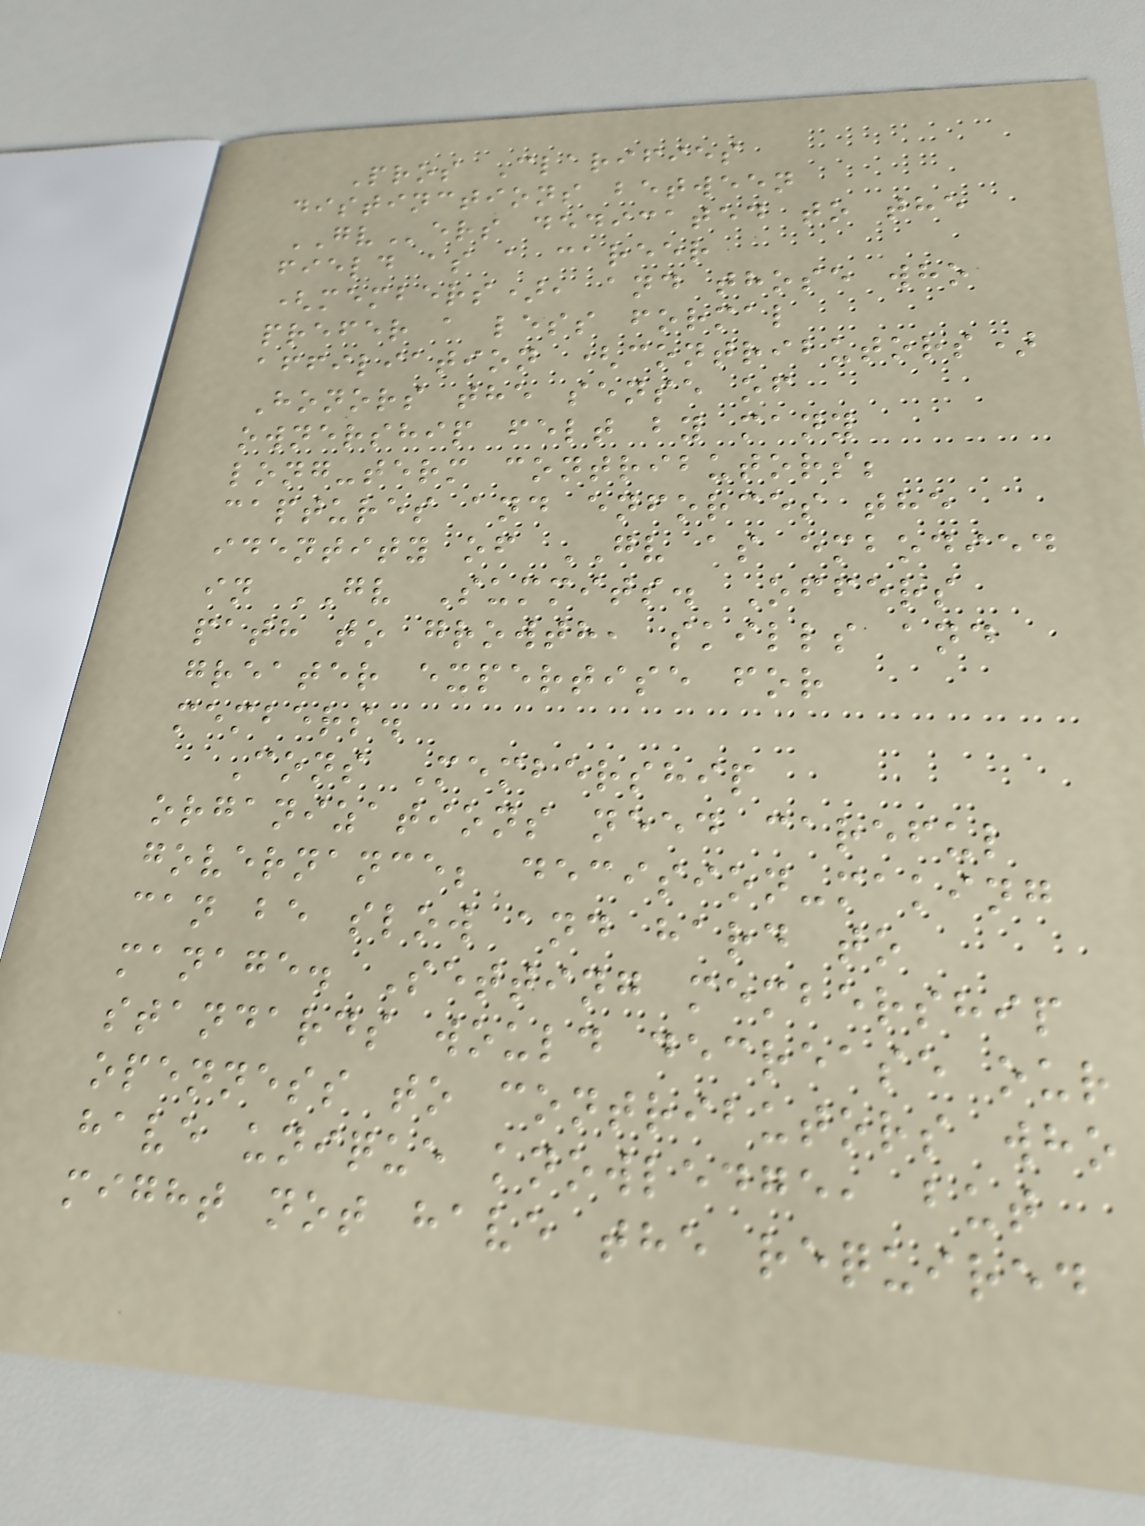Pros Clarifies
distinctions between
GVers dedicated to the
field as a career
(members), and those who
prefer a less formal
affiliation (contributors)
Honors the sense of
ownership felt by many
long-term contributors;
captures and enforces the
identity of GV as embodied
in GV Summits. Offers
path to growth, skills and
greater expertise for
members.
Cons Membership
organizations need careful
governance; decision-making
can be slow and hard to
manage. Setting membership
standards would decrease our
openness to contributors who
have unique knowledge, but
might not have the required
